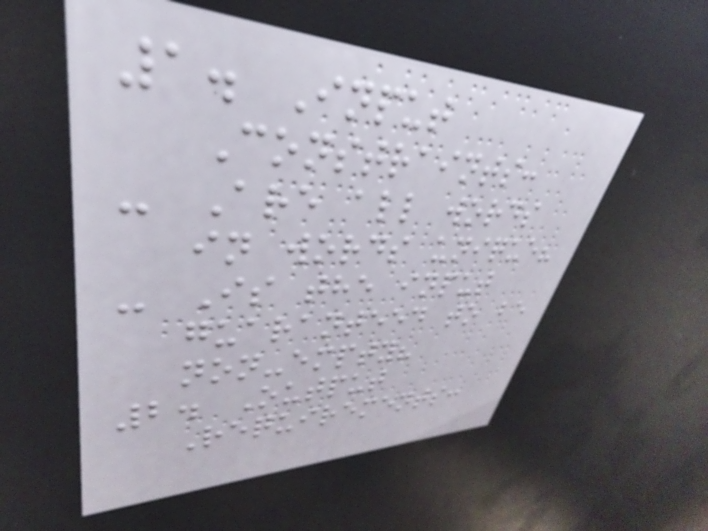1. Input
Constraints:
- Are all words
in words unique?
- Is the input
guaranteed to be
non-empty?
2. Output
Requirements:
